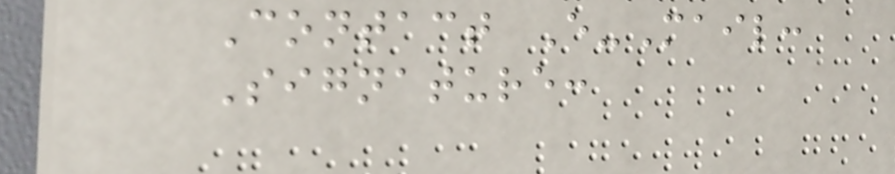Contact E-Mail:
Signature:
